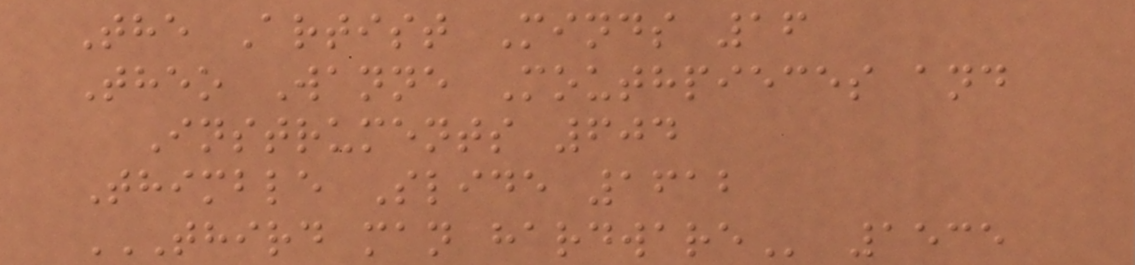The Artist Minds 16
Theo Wanne Mouthpieces and
Instruments 604
Thimble Slide 1612
THIRD MAN HARDWARE 1535
